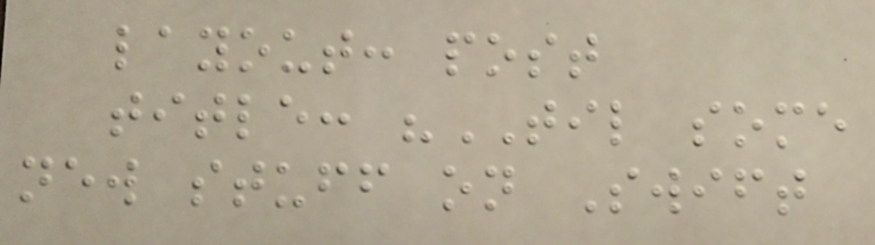layout: post
title: "TIL some
new stuff on Swift
